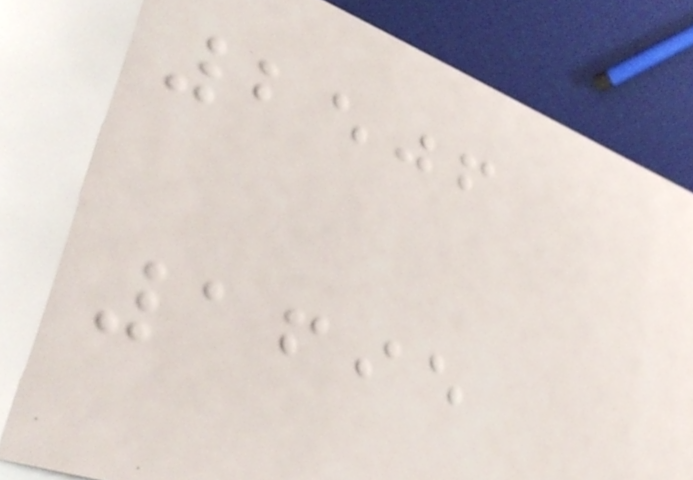2506
1695
